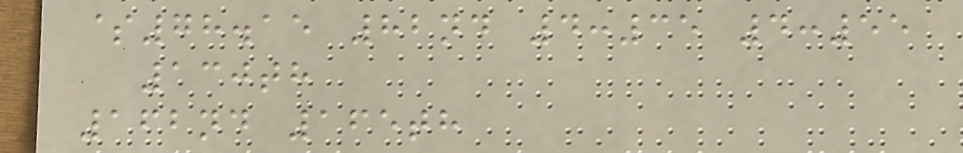$78.15 82nd 4:35 4:55
130th
162nd 165th
